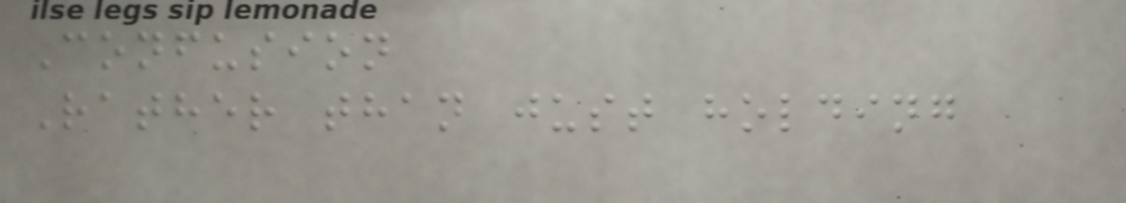Confusion
Rather than just holding
